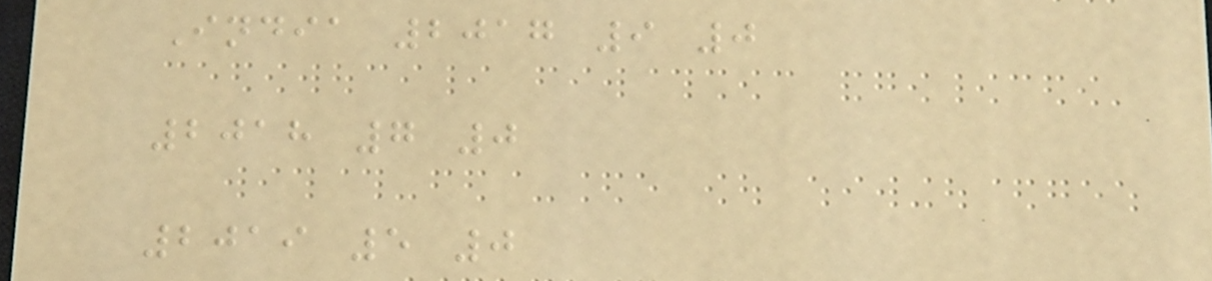India 2017 9 0
2018 7 0
2019 5 0
